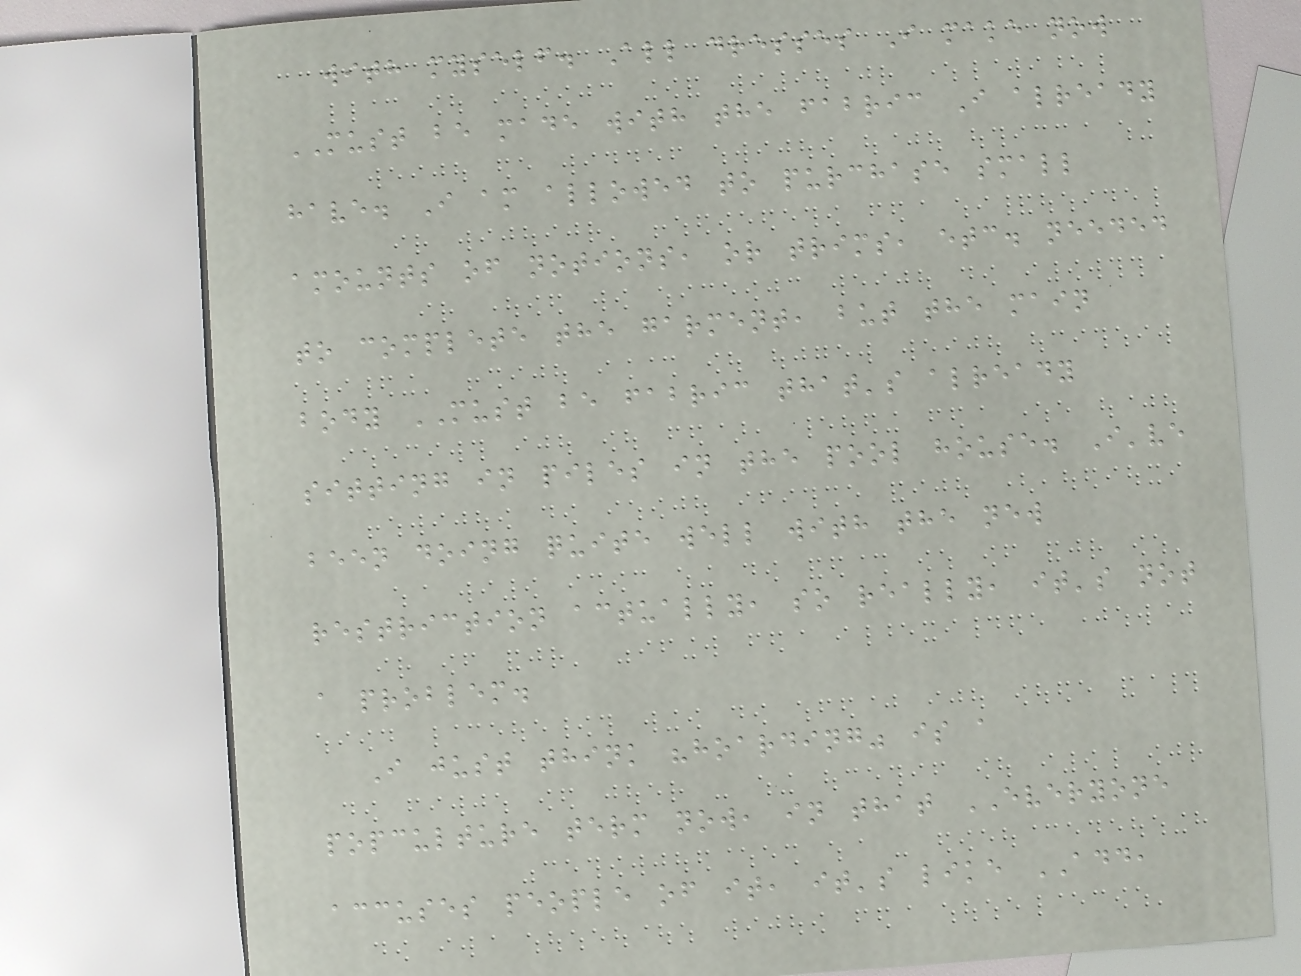with myself. All dresses I make now
MUST be made with the fabric I already
have. I am allowed to purchase small
amounts of notions, or trims, etc. needed
to complete the garment, but the main
body MUST be fabric that's already
sitting in piles in the pool house. I've
been doing quite well with the new
restriction actually, so really, it's not
a problem.
I just think "hoarding" is a
popculture term now, in that EVERYONE
accuses people of it, it's like ADD,
